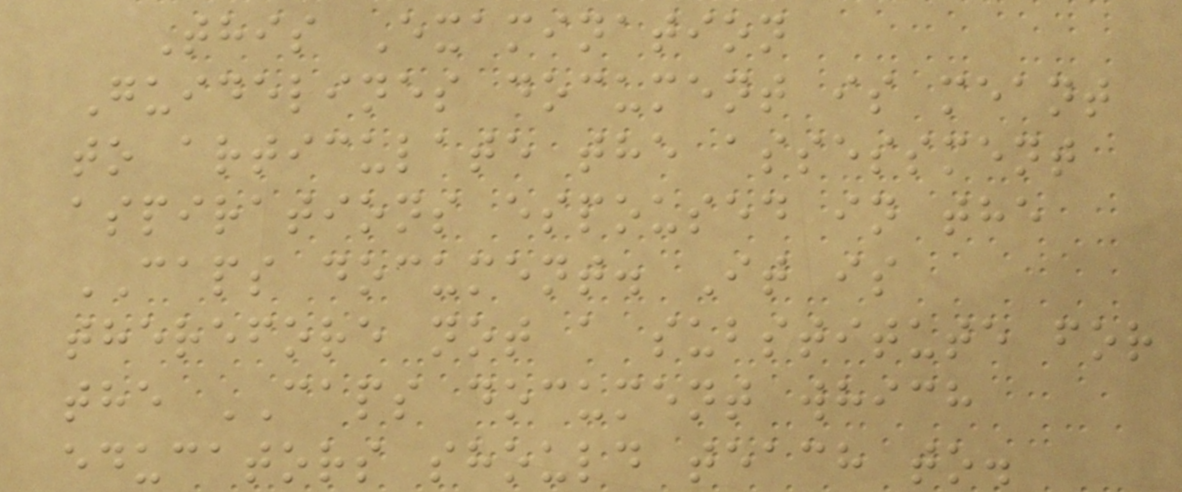This Examination
Guidelines document is meant
to articulate the assessment
aspirations espoused in the
CAPS document. It is
therefore not a substitute for
the CAPS document which
educators should teach to.
